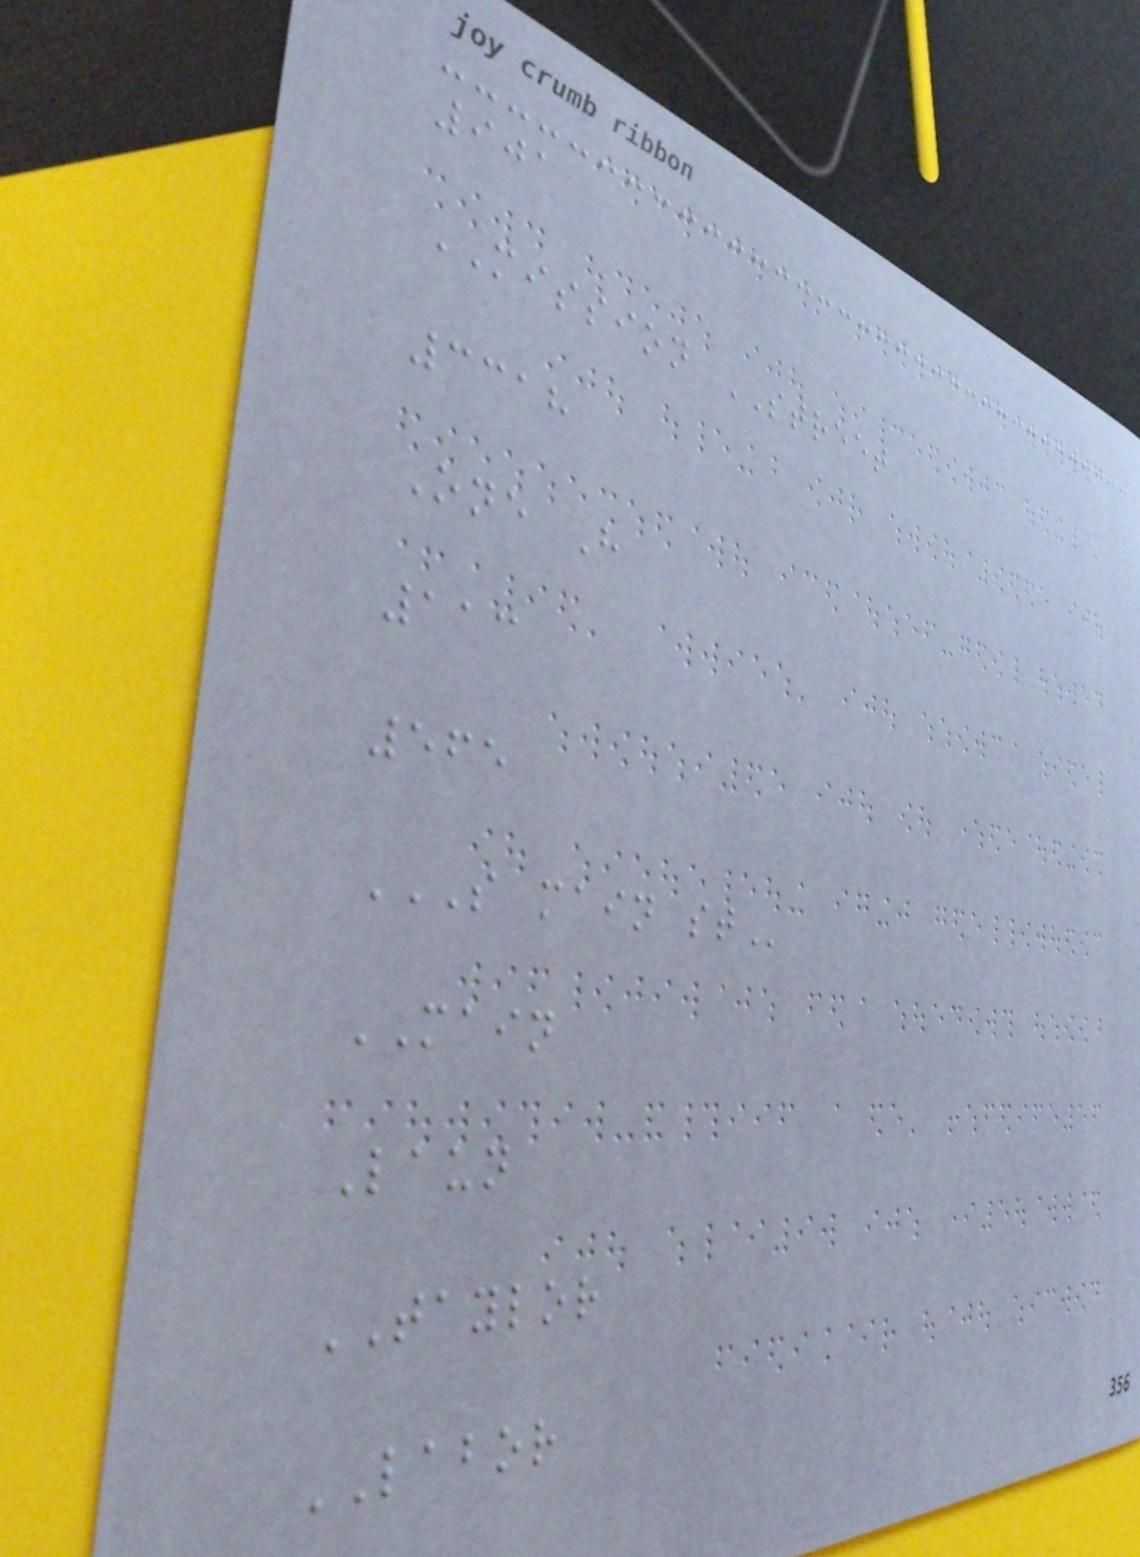901
MISSION STREET
3318
One H
113
565
S MAIN ST
MAIN
Laun
TAYLOR
LABOR
